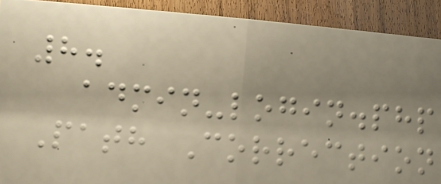8.
admin-login.php
Path Correction
